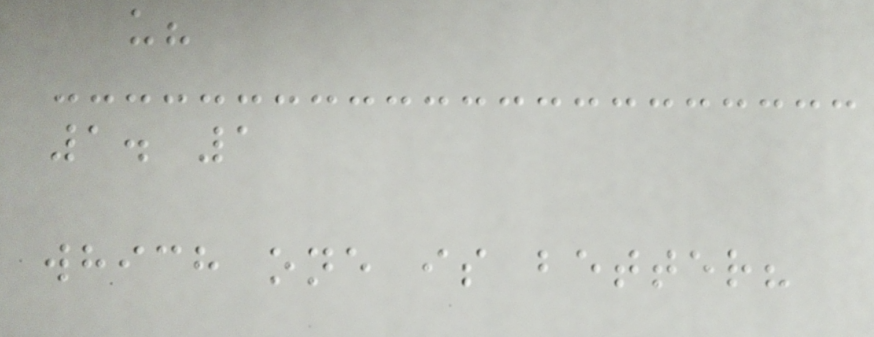u?
1. 1
which one is better?
